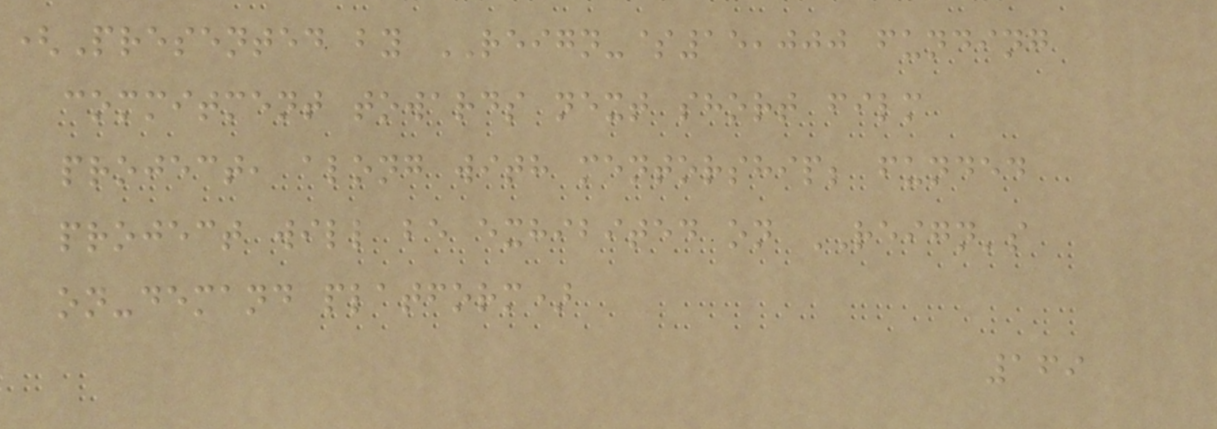(Presented by REIGN-$15,000 funding
commitment towards next short film
project, along with mentorship; funded
project will be exhibited on REIGN's
on-demand platform)
169
